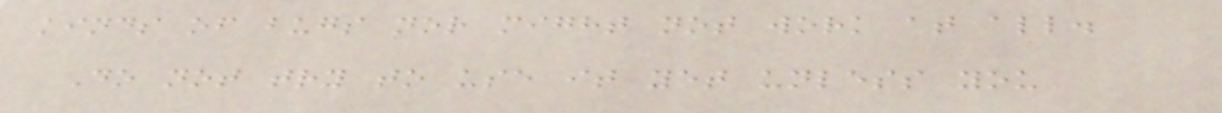kinds of bugs nor might not work at all.
Do not try to use it yet unless you
